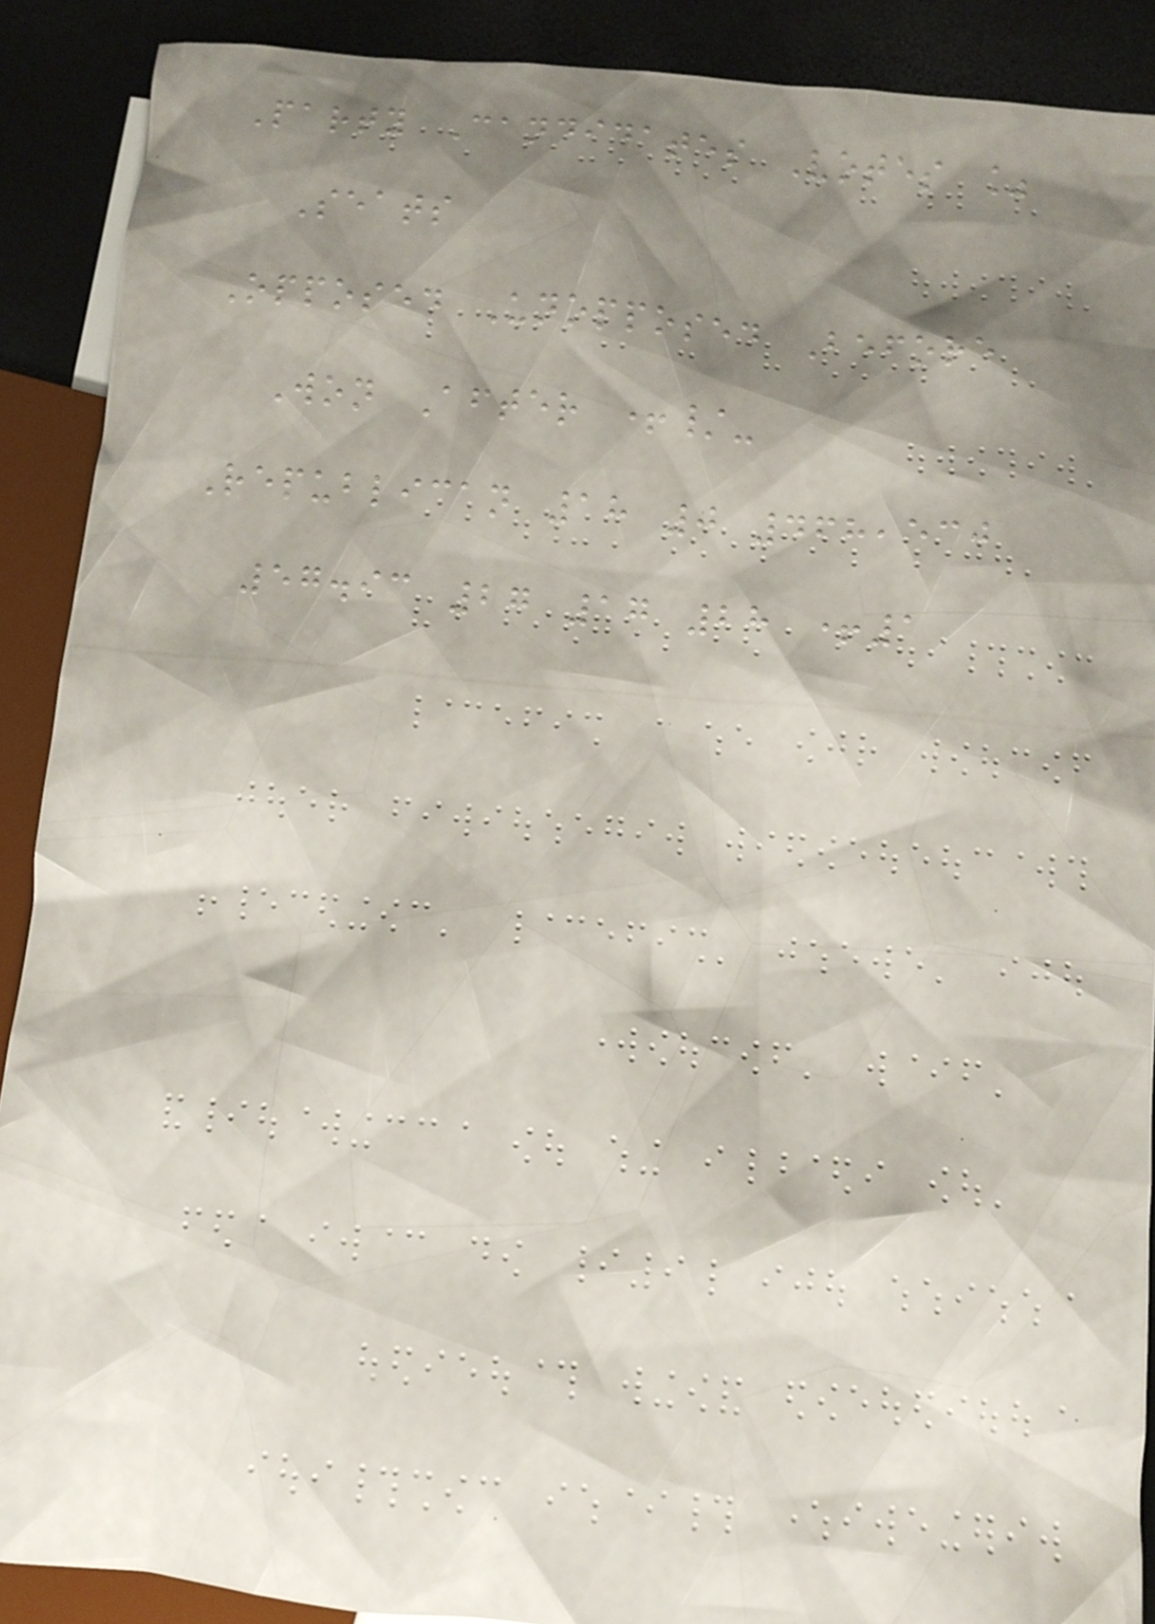Party Candidates Votes %
Seats
Opposed Unopposed Before
Won After +/-
Republican 18 0 468,530
57.93 27 17 28 +1
